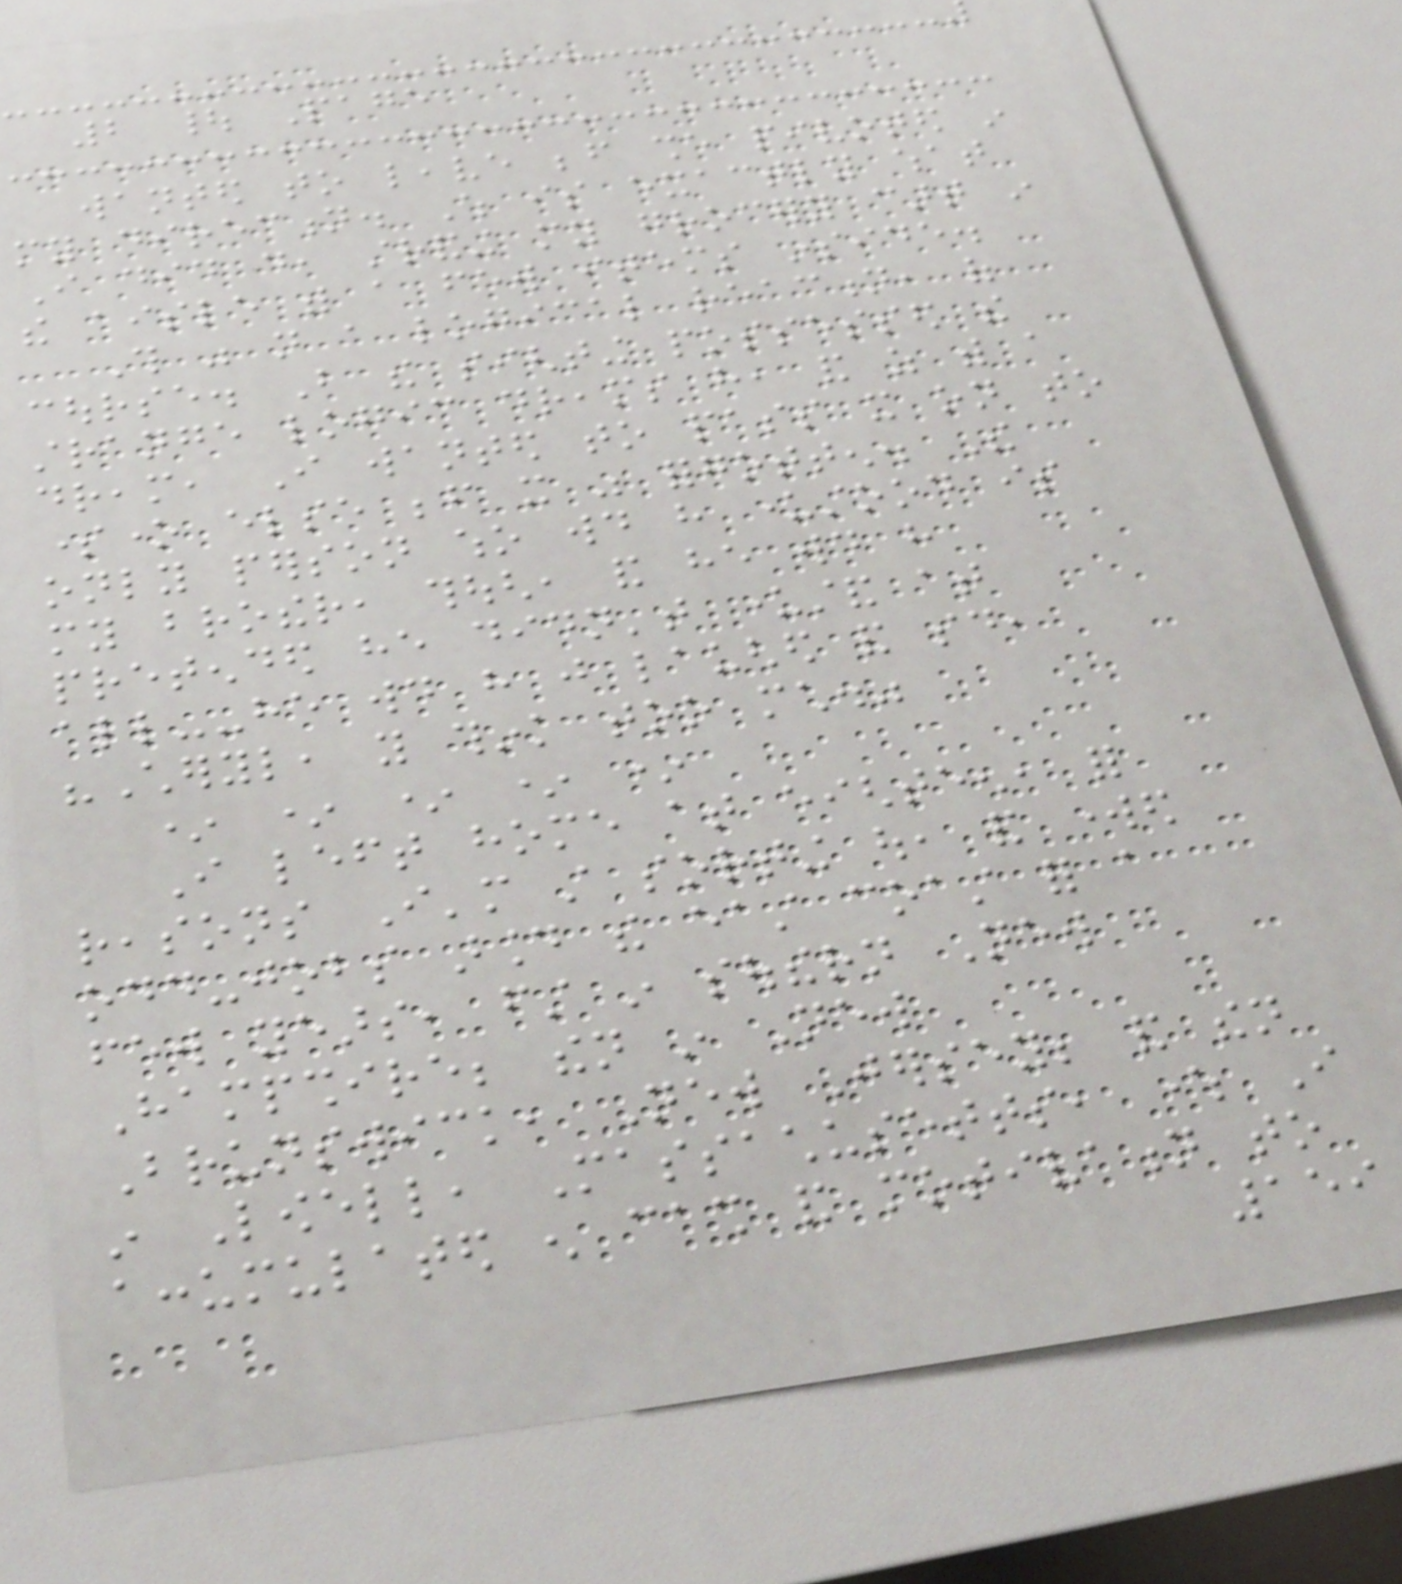2 | Page
wanted to leave before she pivoted in
my direction. Which is exactly what
I did do, stranding my grocery cart in
the aisle with a few items inside.
This was not a logical reaction, of
course. But the sighting possessed the
strange logic dreams have, and as with a
dream, I wanted to pass it on to
someone else before it was forgotten. The
only person who would have understood is
my brother, though, and he would have
pretended he didn't understand at
all--he would have just laughed and said,
"Cheryl, you think too much."
* * * * *
I left home at eighteen, for
reasons I'm still sorting out, and worked
odd-jobs around the east coast for a
few years, first in southern New
Hampshire; then in New
Brunswick, New Jersey; and then
in Lowell, Massachusetts, where I
accumulated enough cash and motivation to
159
